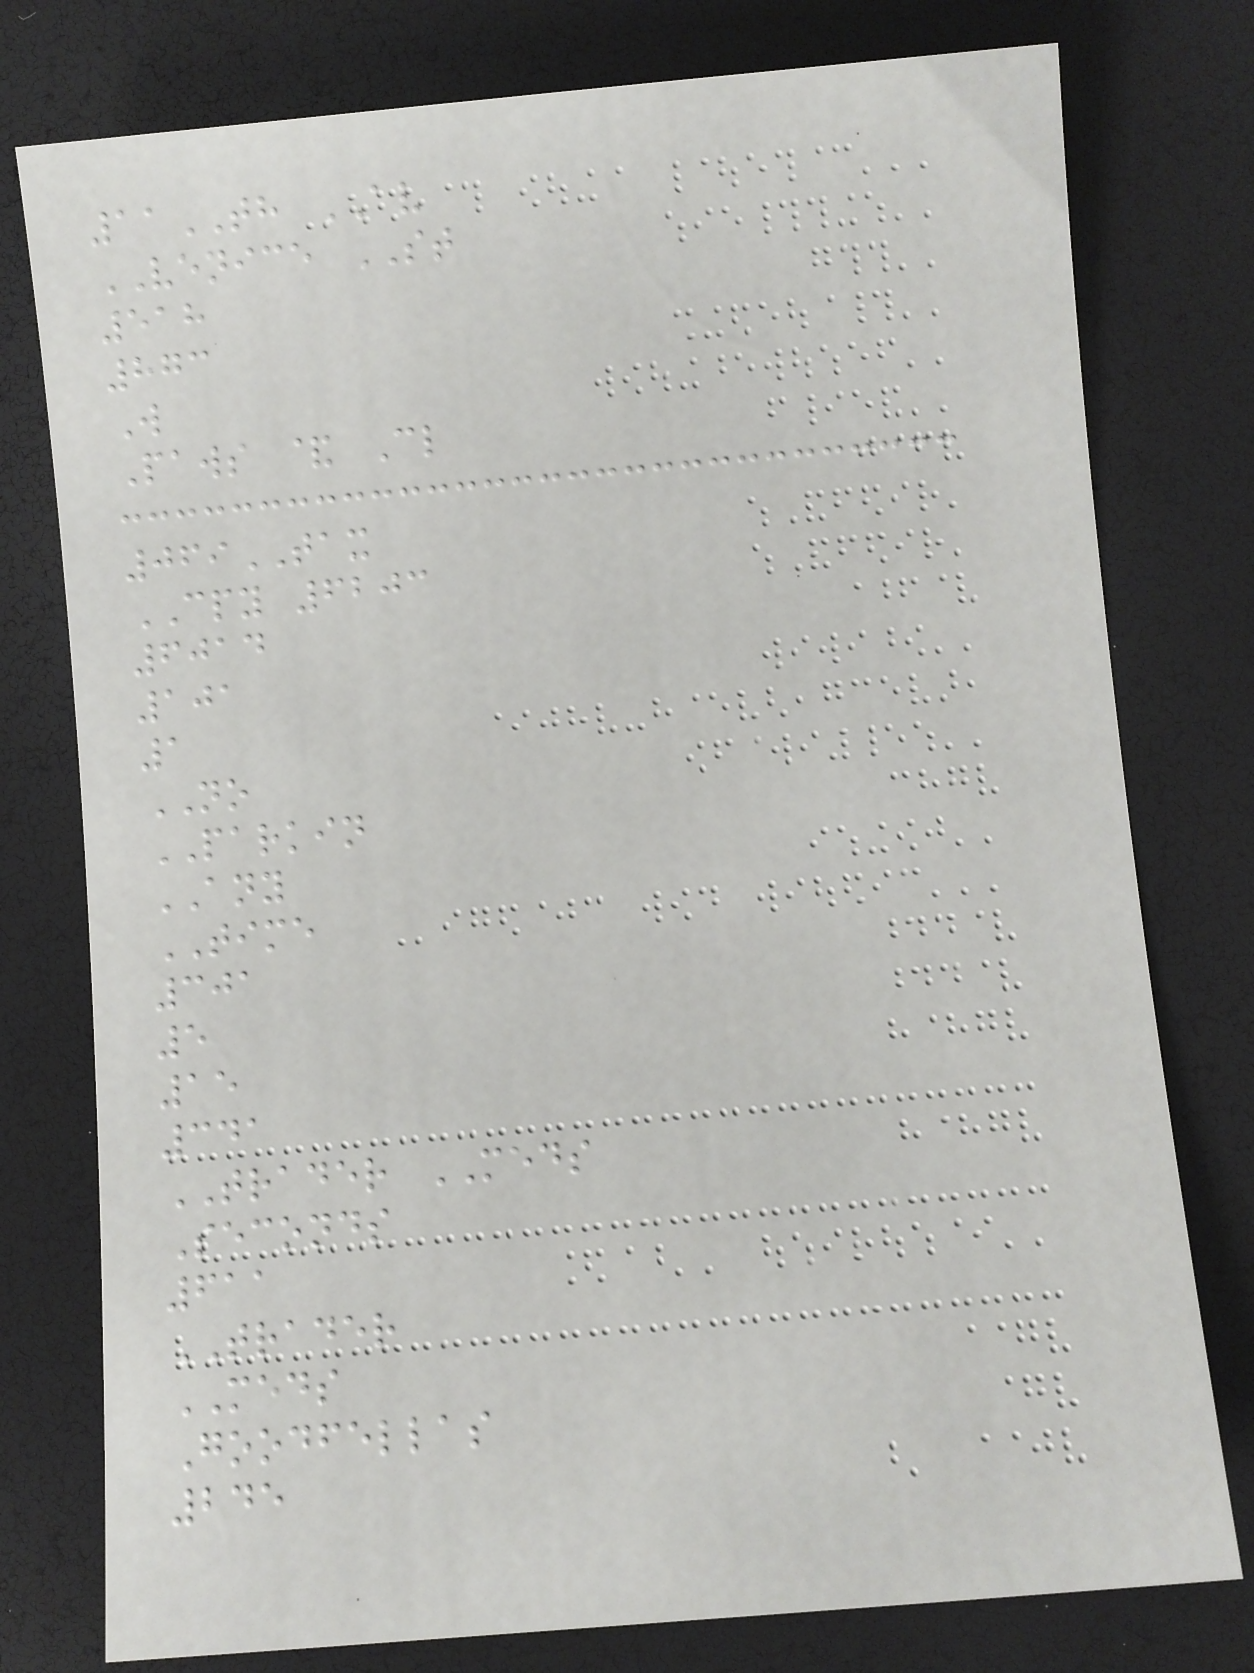11TH AV
VENICE ST
518
873
W
Paws & Cl
069TAX
CPY 6203
6014
101
1
NO
PARKIN
ANY
TIME
301
5
15
341
TRADER MEDS
Seconds
611
TRADER
MEDS
Goodfellas
245
